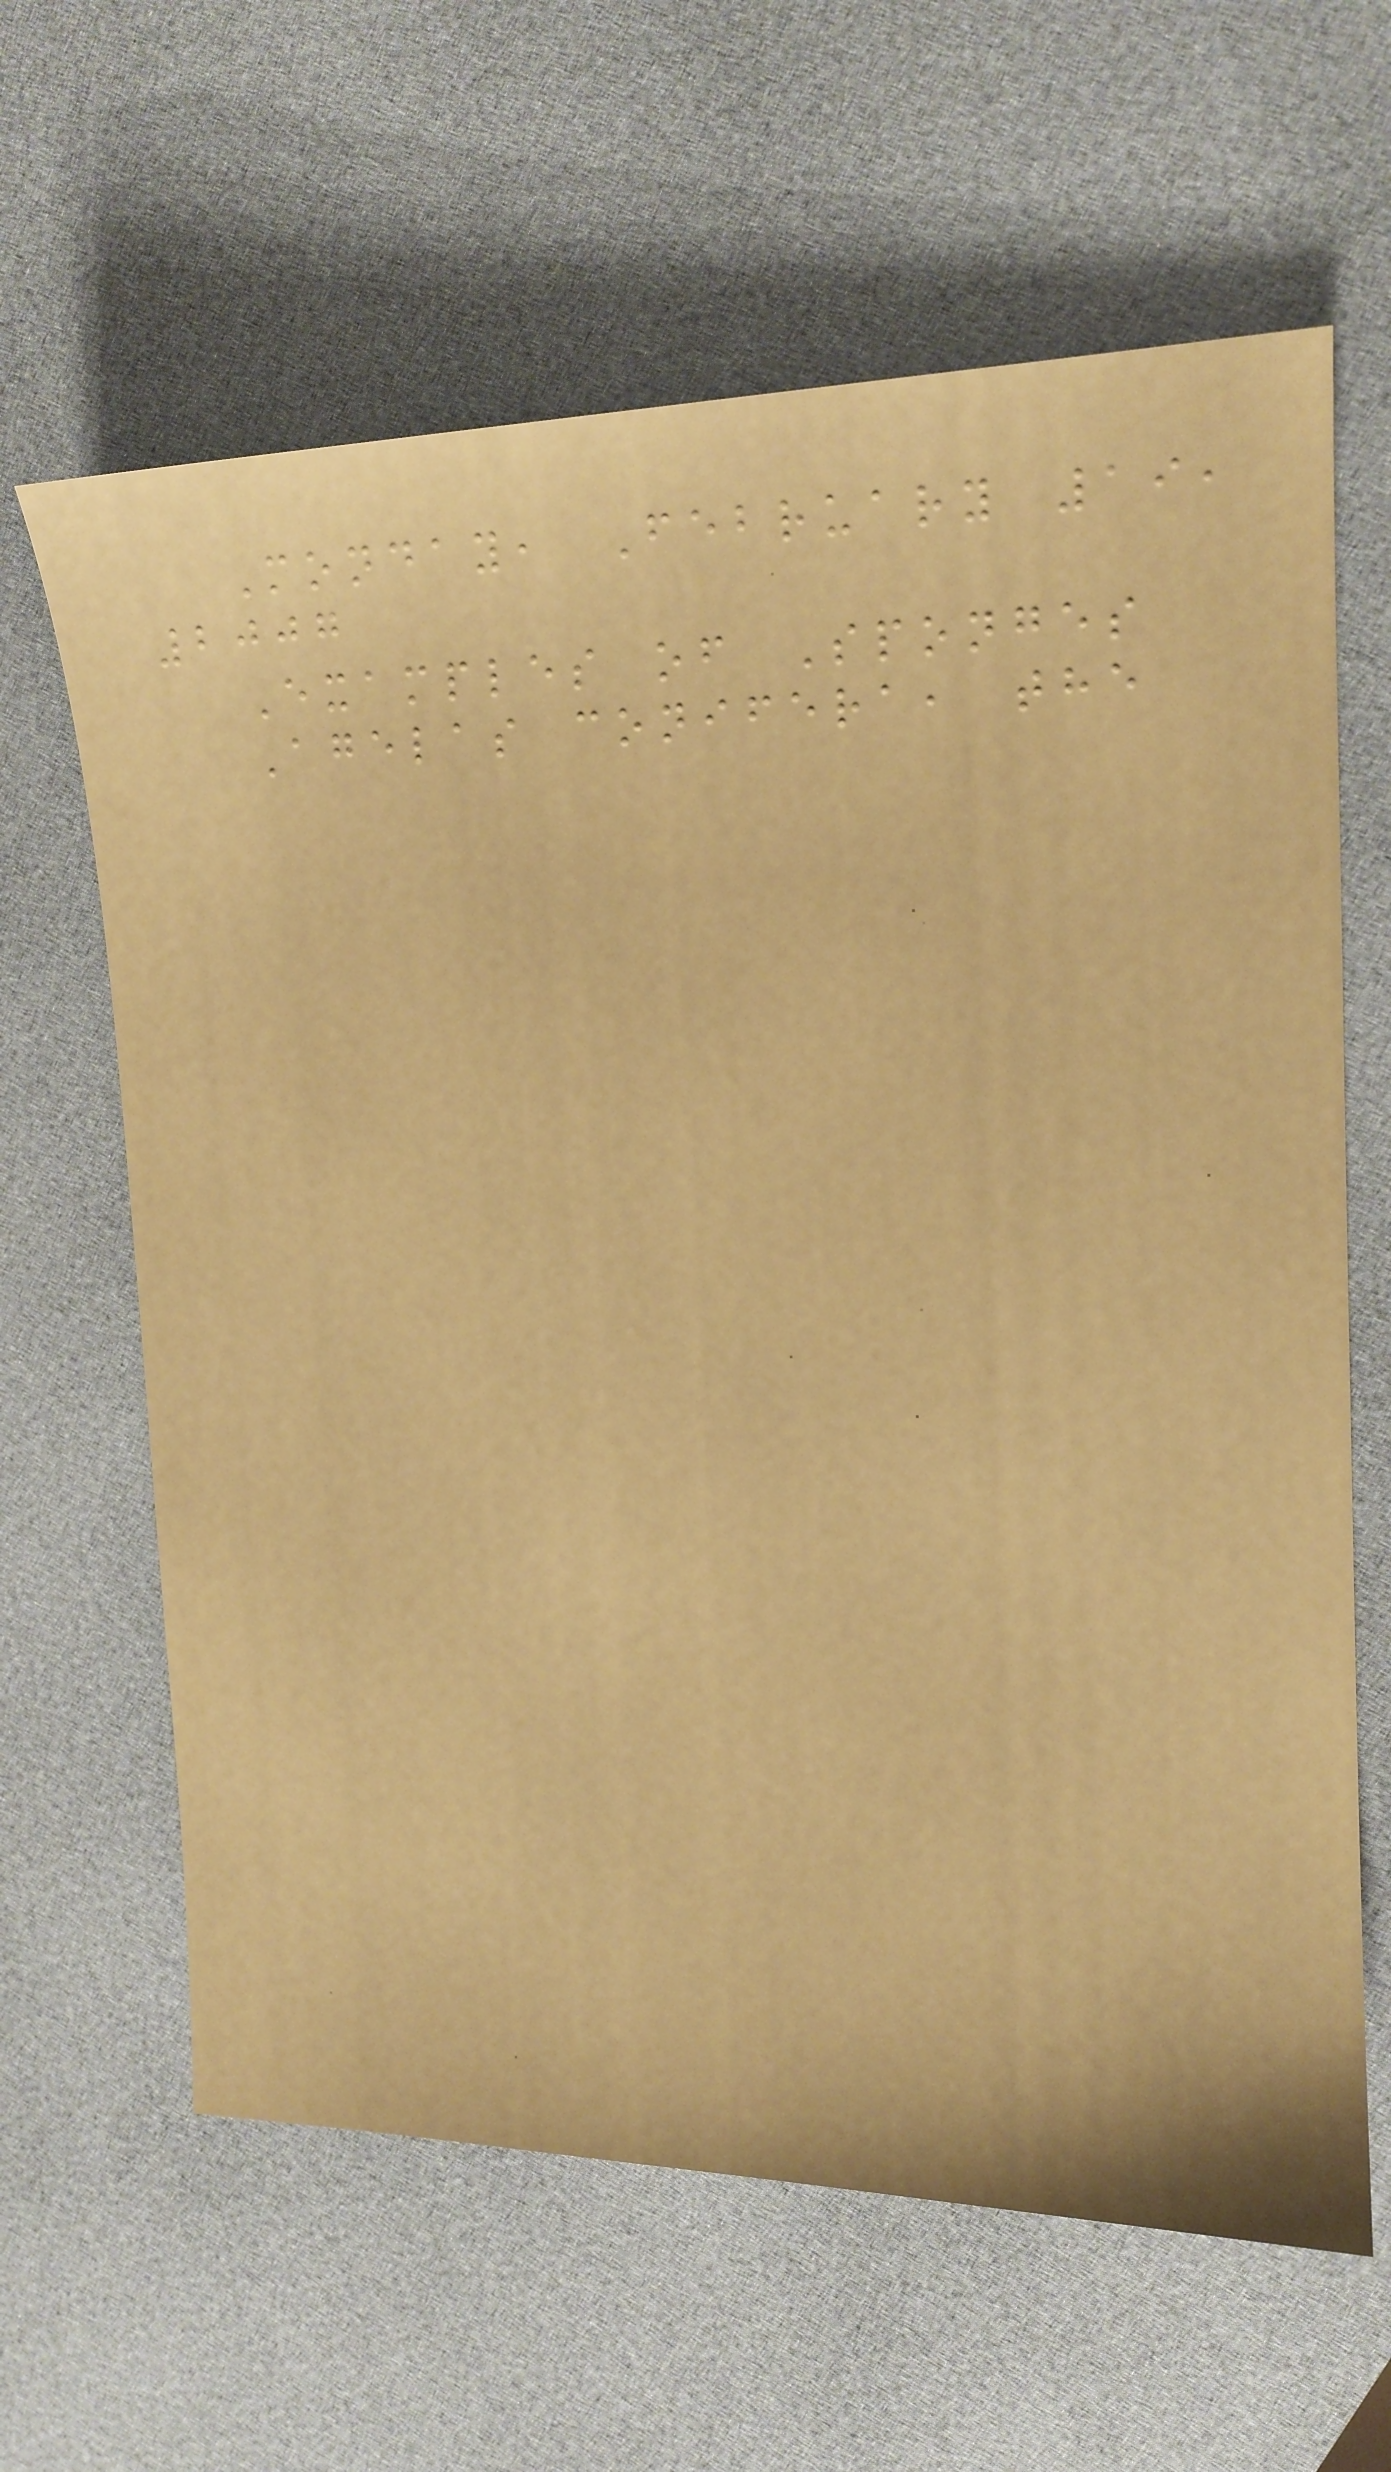Monday, February 19,
2007
Examples of Sponges
Agelas conifera, the
